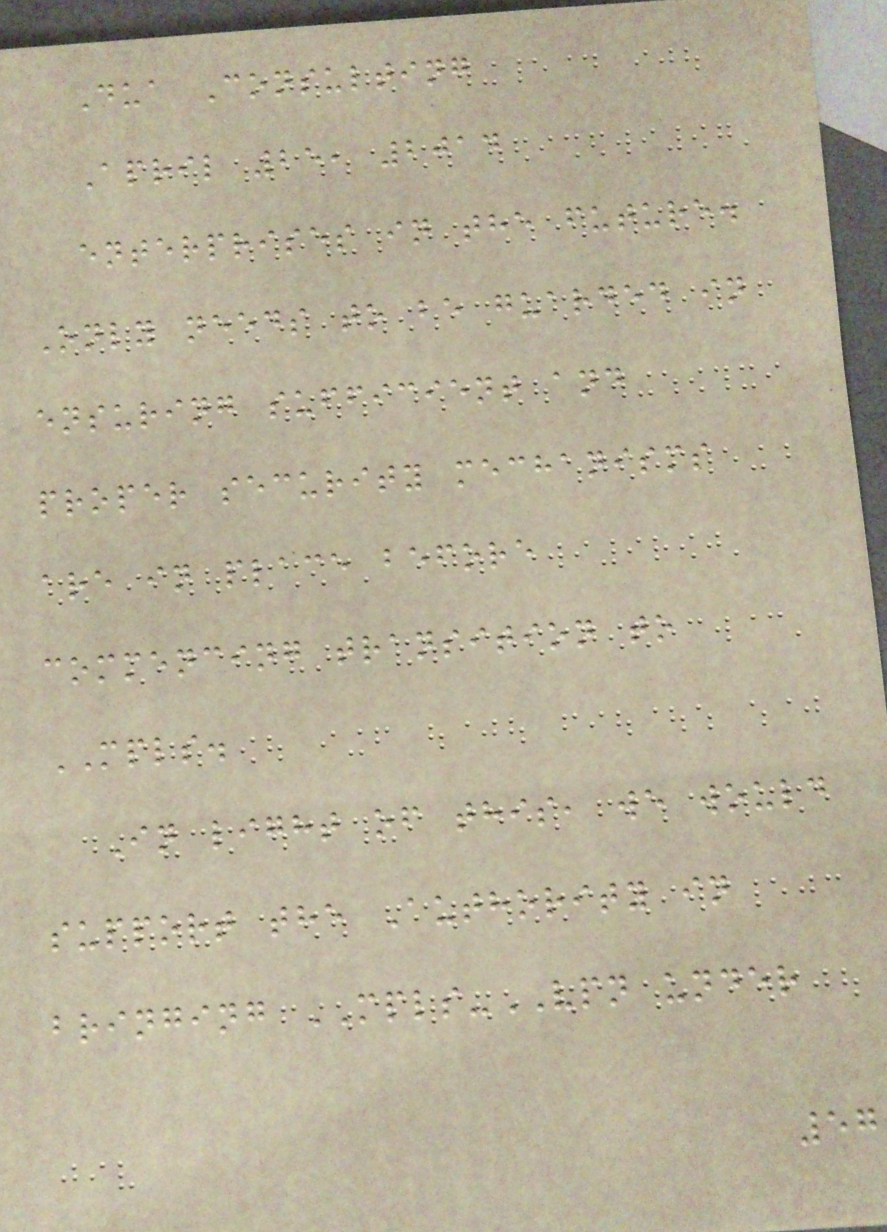Dua Consulting
April 25, 2014
enterprises in the future.
Only needs to be guarded in
ensuring sufficient and
proper security mechanisms
are in place before
commencing transition to
MPLS.
In light of this, we would
support the Authority in
bringing MPLS-VPN under
57
